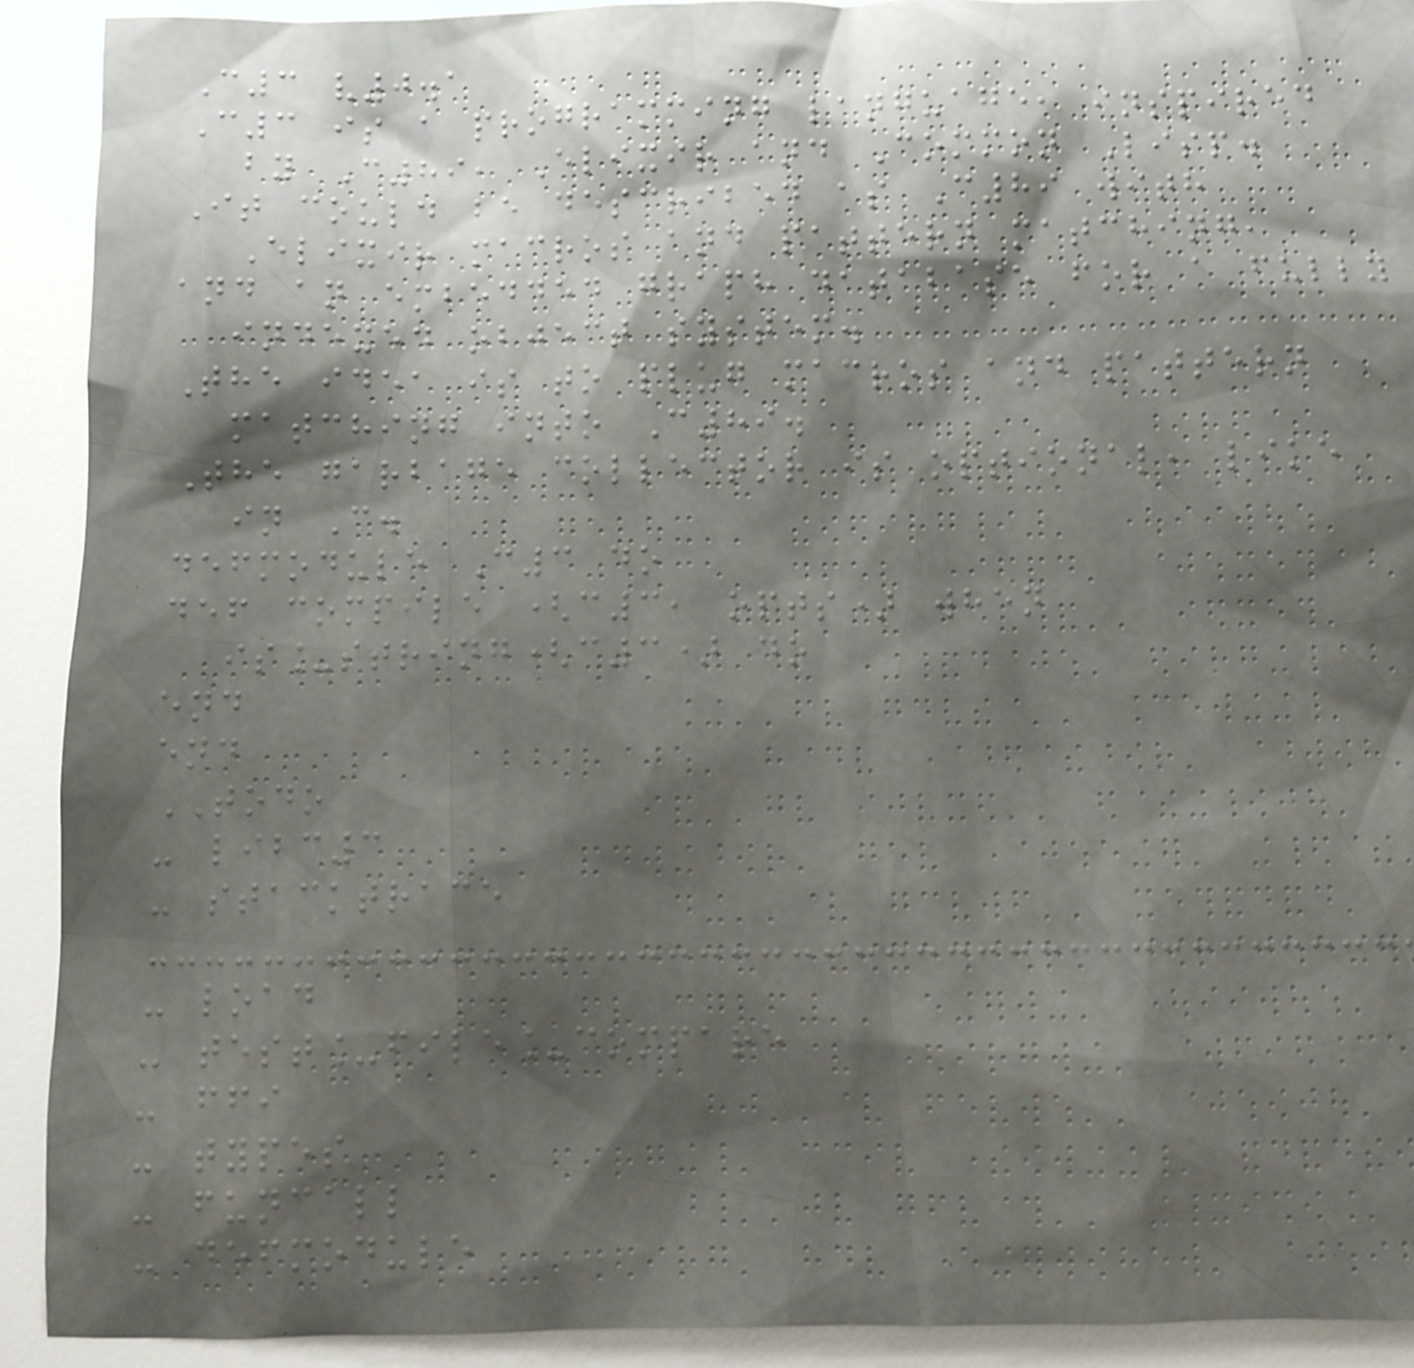C3 v0.1
C3 is a programming language, inspired
by C89, Elixir and Common Lisp.
It could be described as C89 with
Elixir macros and pattern matching,
and an embedded graph database for a fully
indexed object system.
The idea is to plug macros and pattern
matching into C89.
The garbage collector is optional, like
in C.
defmodule C3 do
def compile (c3, opts) when
is_string(c3) do
end
end
TODO
- libc3
- stacktrace
- load
- test_file_compare
- ffi
- types
- funcall
- defmodule
